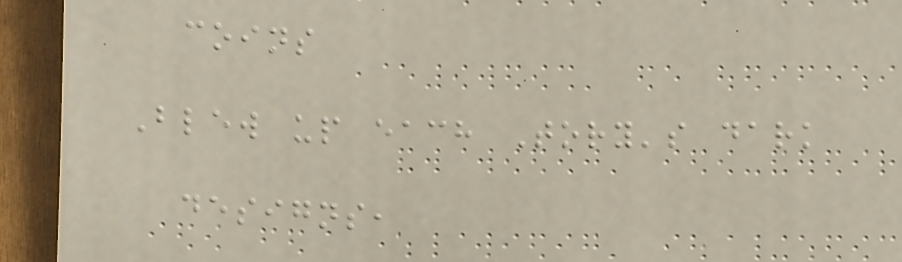coins
Blew up each Tory's dark
designs,
